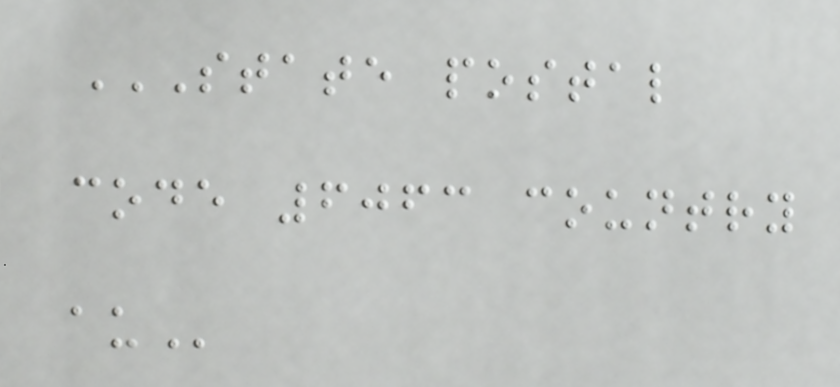STATE POSTAL
CODE 6063 COUNTRY
AU
